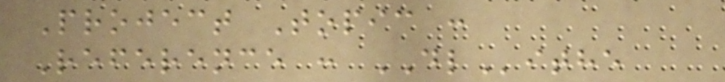Project Topic :
Reference : DLithe
